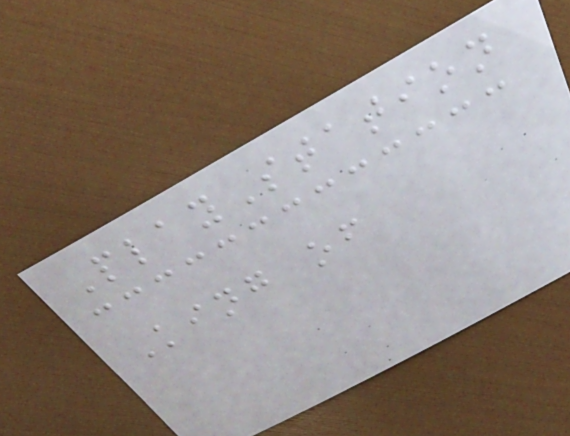PlayStation
King of
